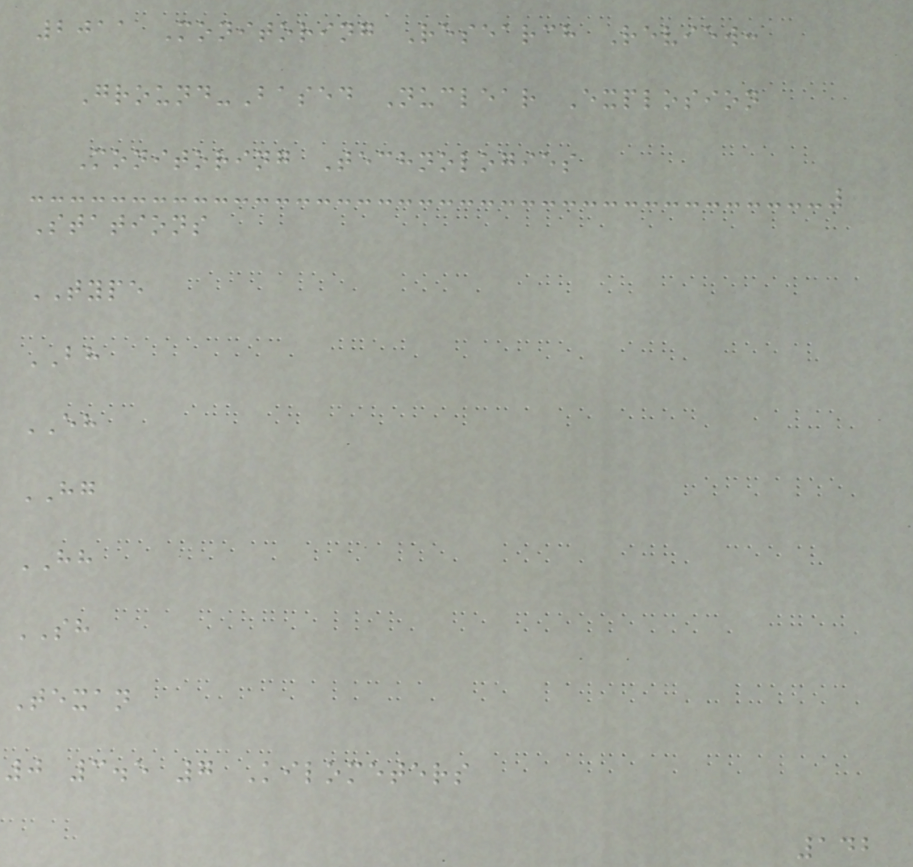2011 Monitoring Research Review:
Ground-Based Nuclear Explosion
Monitoring Technologies
Stations
TYPE
BH
EH
HG
HH
SH
Texan
0 3.5 7 Kilometers
142
